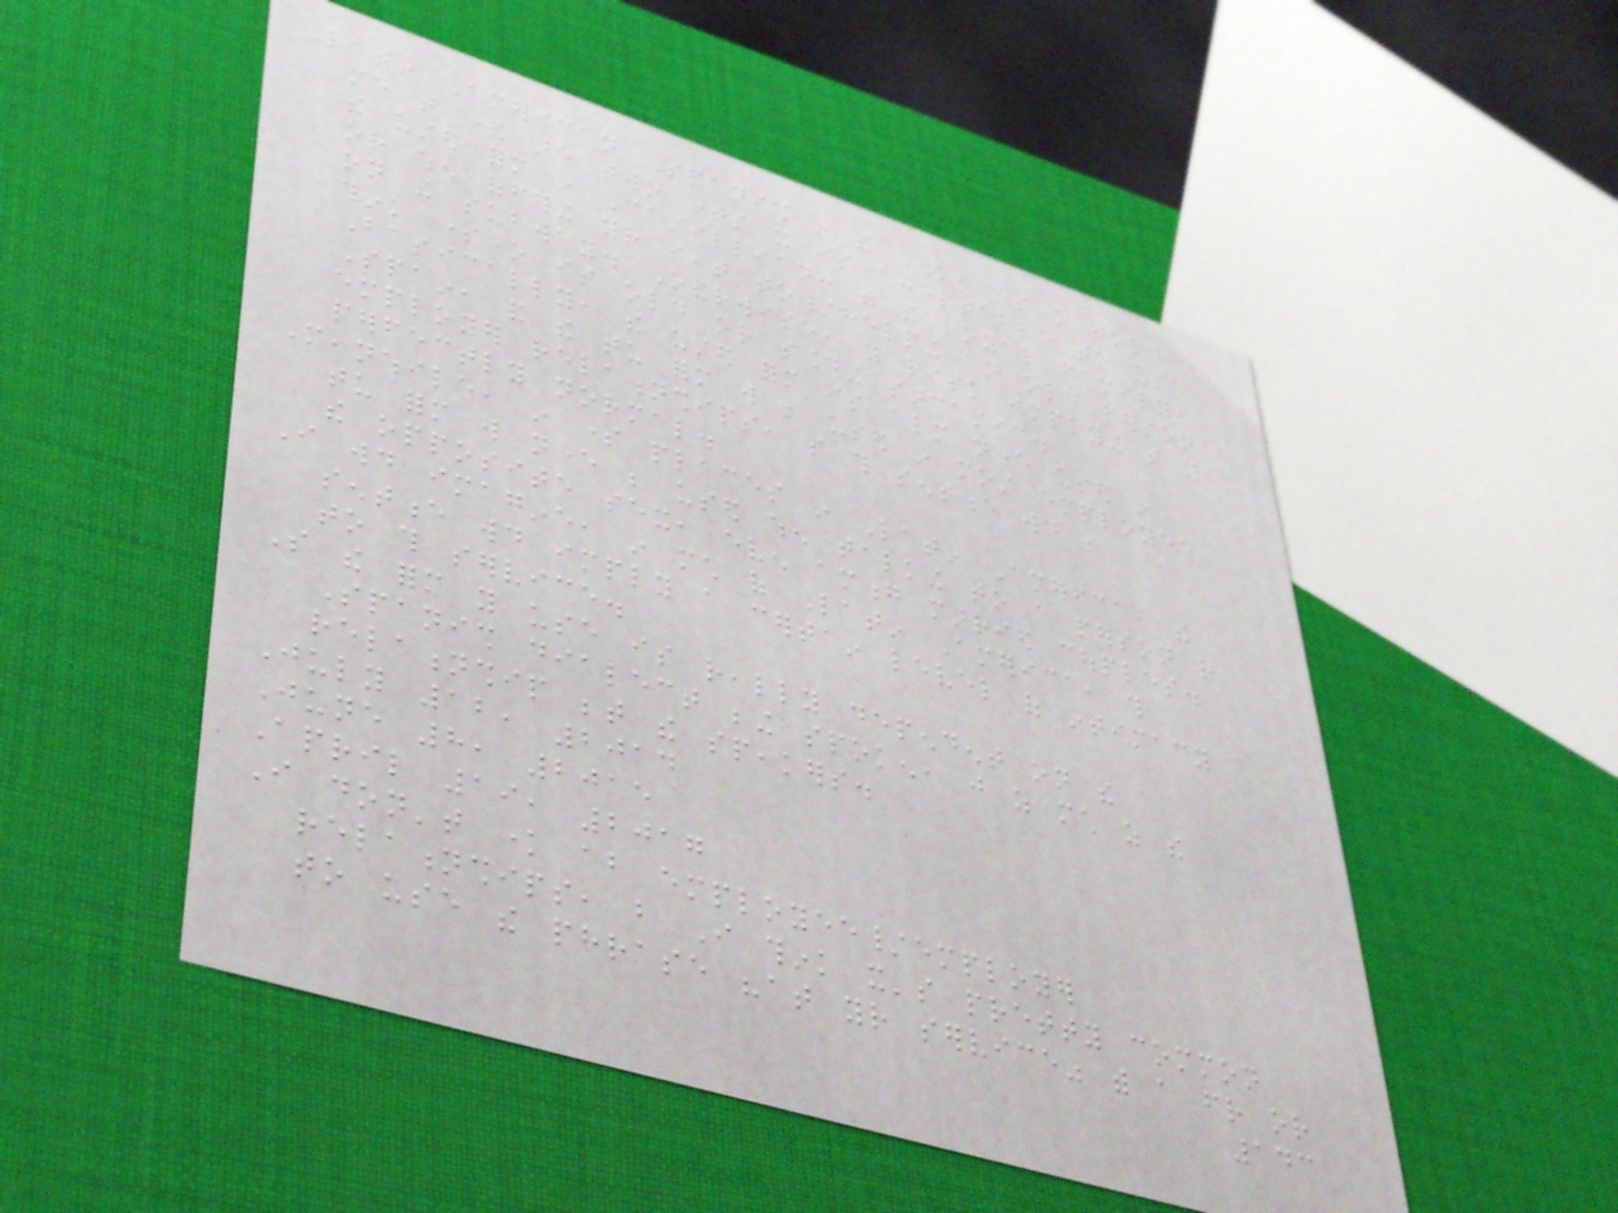Latin American Spanish in the US, someone told
me that there are two times it is acceptable to use
the usted form in Castillian: with the royal family,
or when offering your seat to/helping an old person
on the subway. Otherwise, you risk implying that you
think someone is old or sounding sarcastic.
Basically, the usted form is almost never used in
Spain, and the tu form will be used in most employee
employer relationships, so this sentence would be
perfectly normal.
Meanwhile, in some places in Latin America, the
tu form will never be used when talking to a person of
the opposite sex, even among married couples.
I would imagine, in much of Latin America, this
sentence would imply a certain level of intimacy
to this service.
So the form you use is really dependent on the
Spanish dialect being spoken, just as much as the
relationship between the speakers.
July 12, 2014
June 8, 2015
April 19, 2017
I don't know about employee/employer
relationships, but I think it's pretty common
to use the phrase "at your service" with a friend or
143
